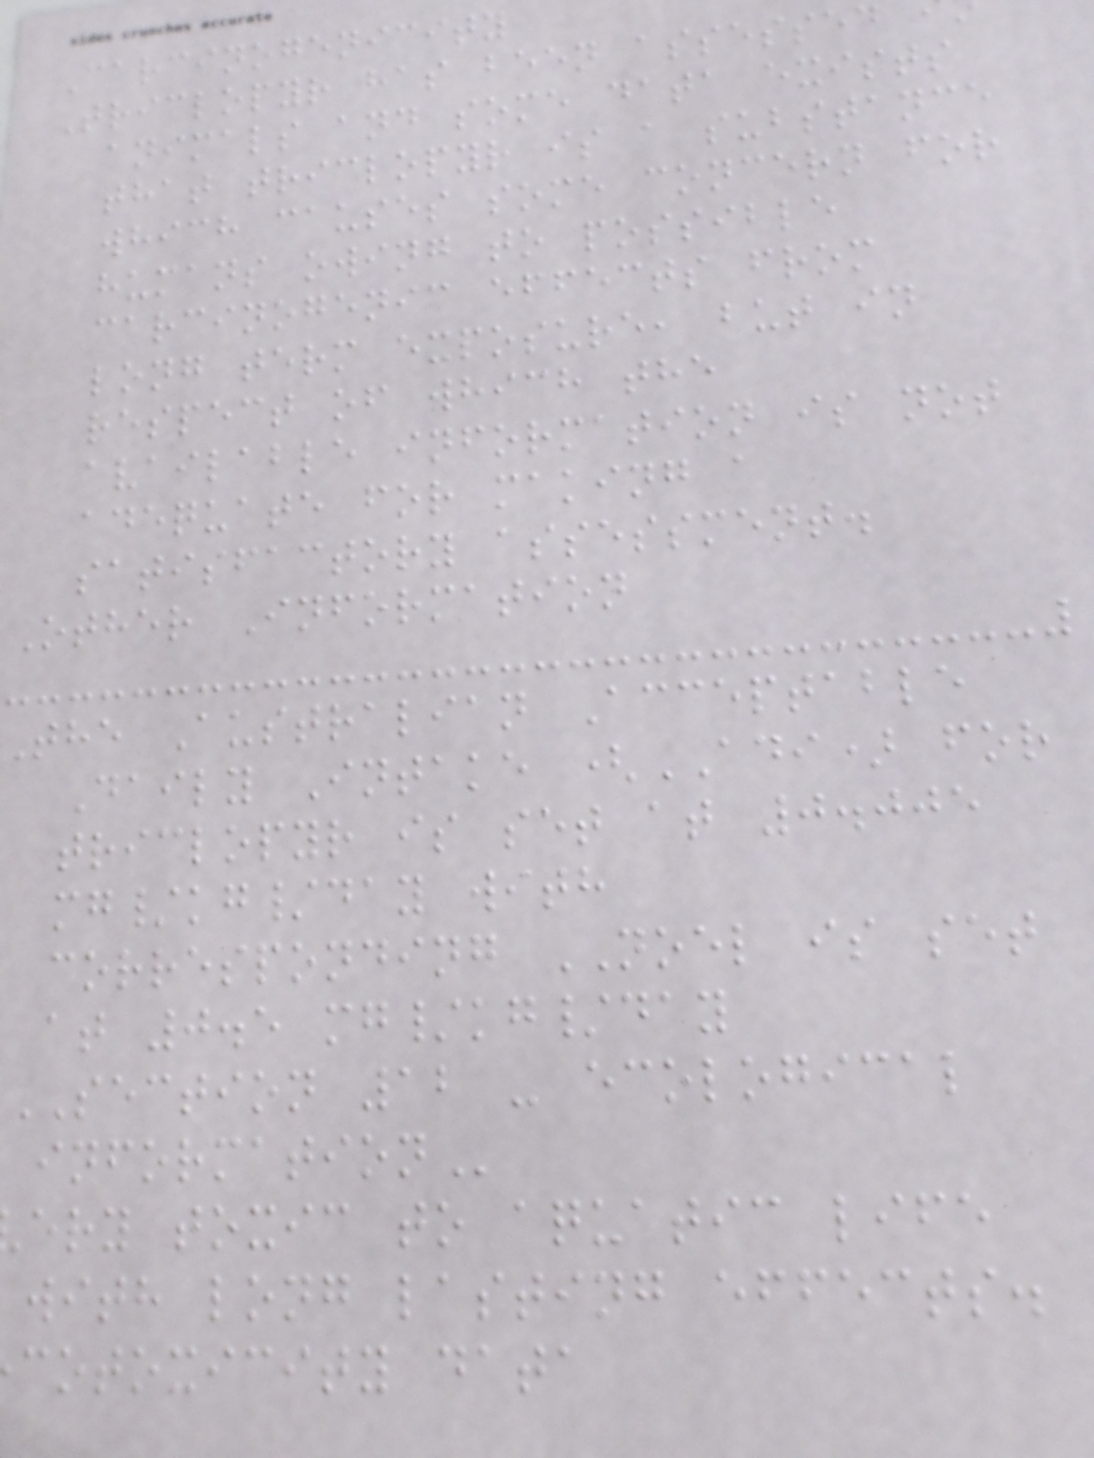Carcinogenicity
Triclopyr has been assessed
animals and some data exists
that triclopyr is a substance
which causes some concern for
humans owing to possible
carcinogenic effects from
long term exposure, but in
respect of which the
available information is not
adequate for making a
satisfactory assessment.
Other Information
The Australian Acceptable
Daily Intake (ADI) for
triclopyr is set at 0.005
mg/kg/day with
corresponding NOEL is set
at 0.5 mg/kg/day
SECTION 12 - ecological
ery toxic to aquatic life
with long lasting effects.
cotoxicity data
